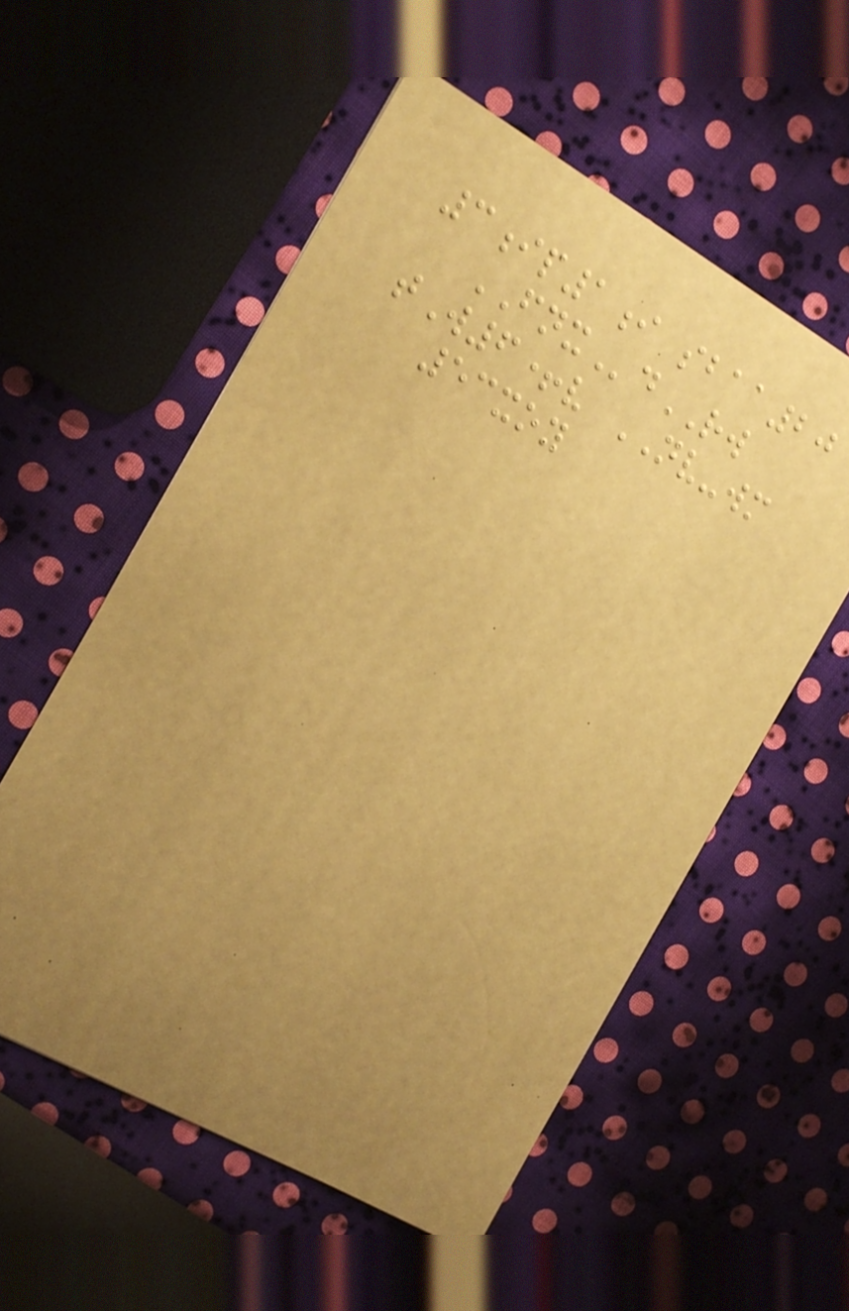3ip1i sbaa20
FNXdRW
tW6+v NV-wm
53xoy
